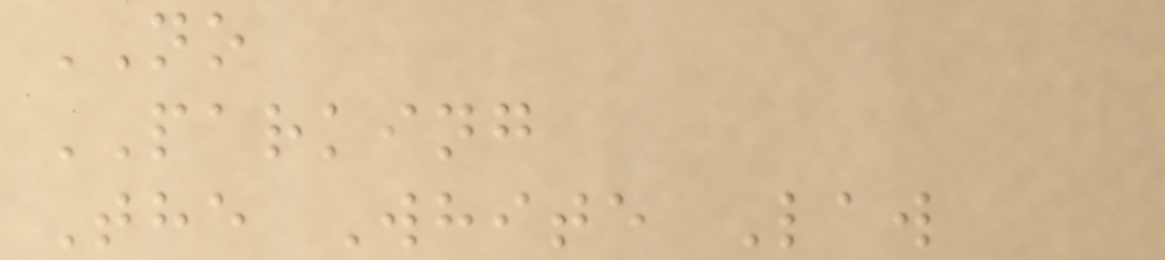NO
PARKING
The White Law
